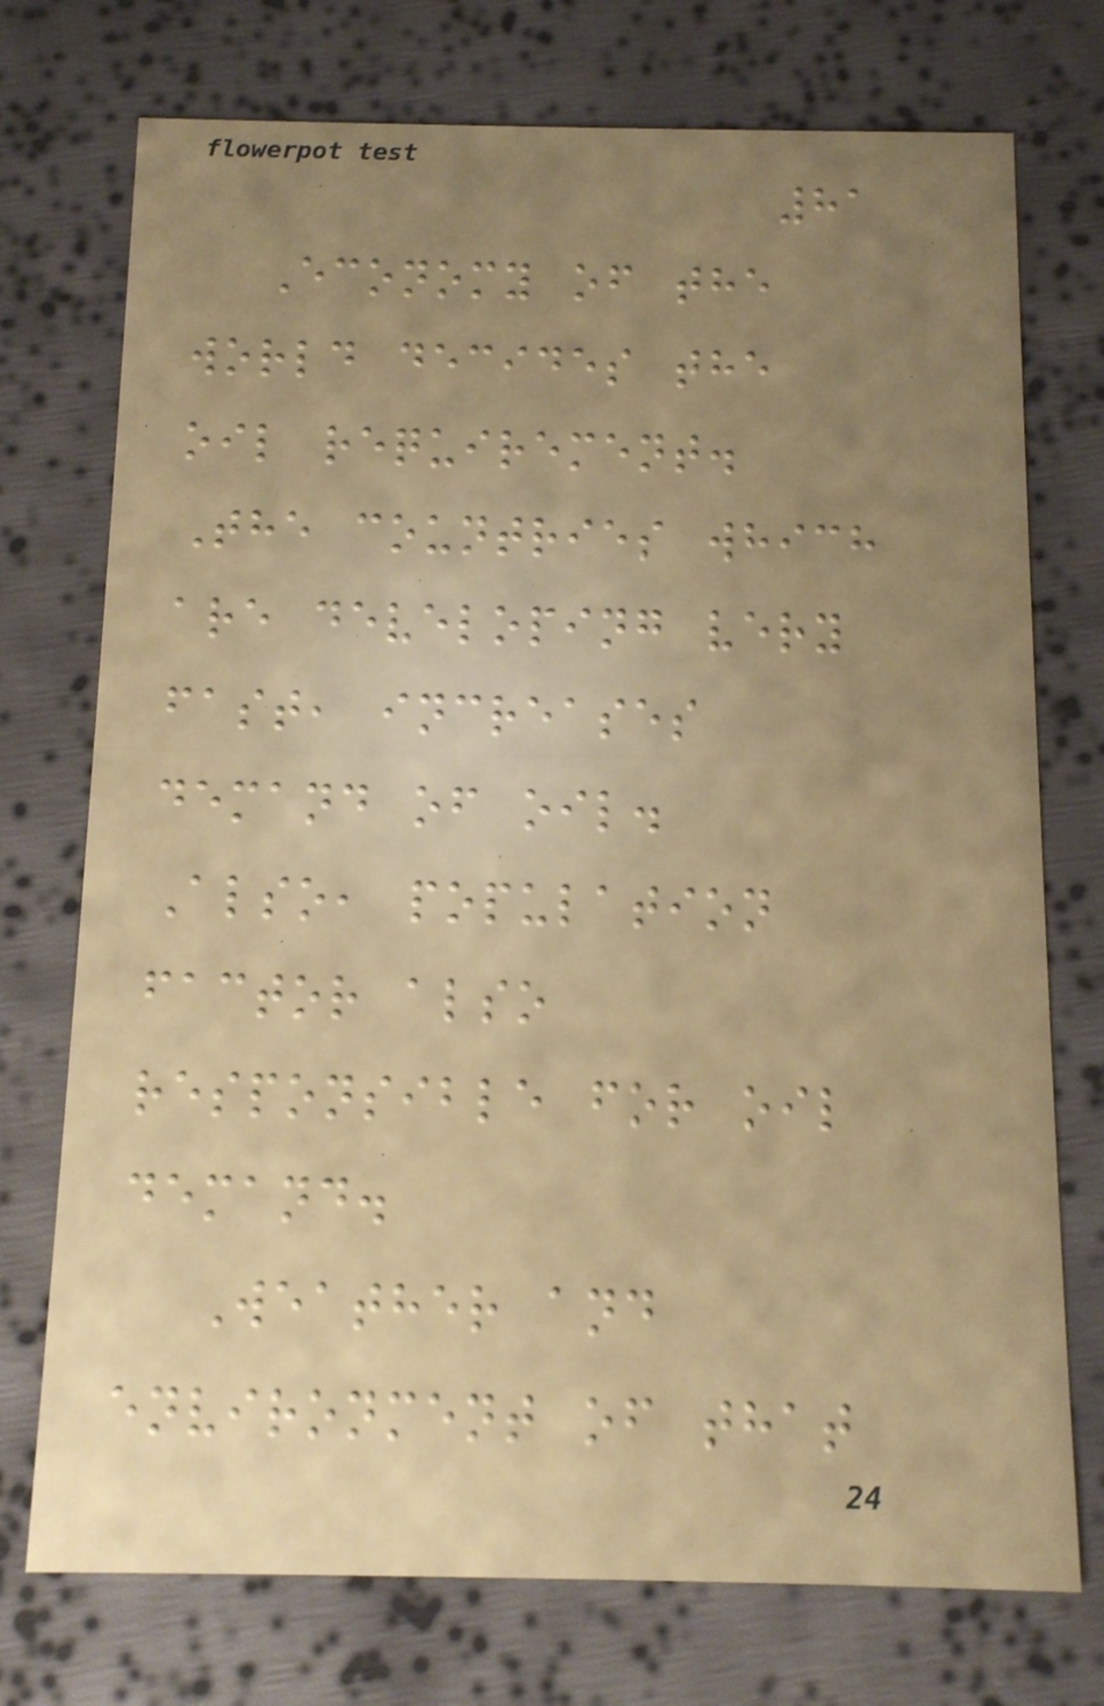81
Economy of the
world decides the
oil requirement.
The countries which
are developing very
fast, increases
demand of oil.
Also, population
factor also
responsible for oil
demand.
Weather and
environment of that
